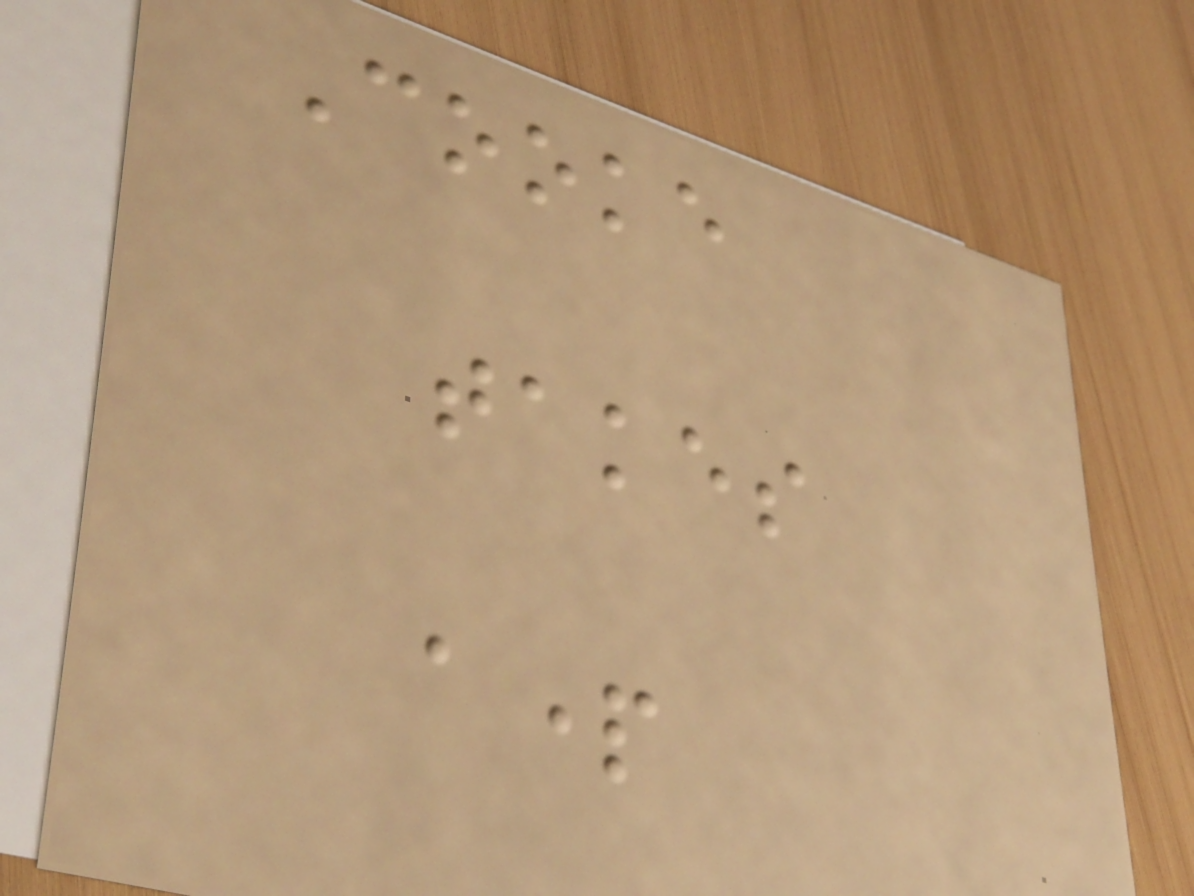Cooke
takes
apart
